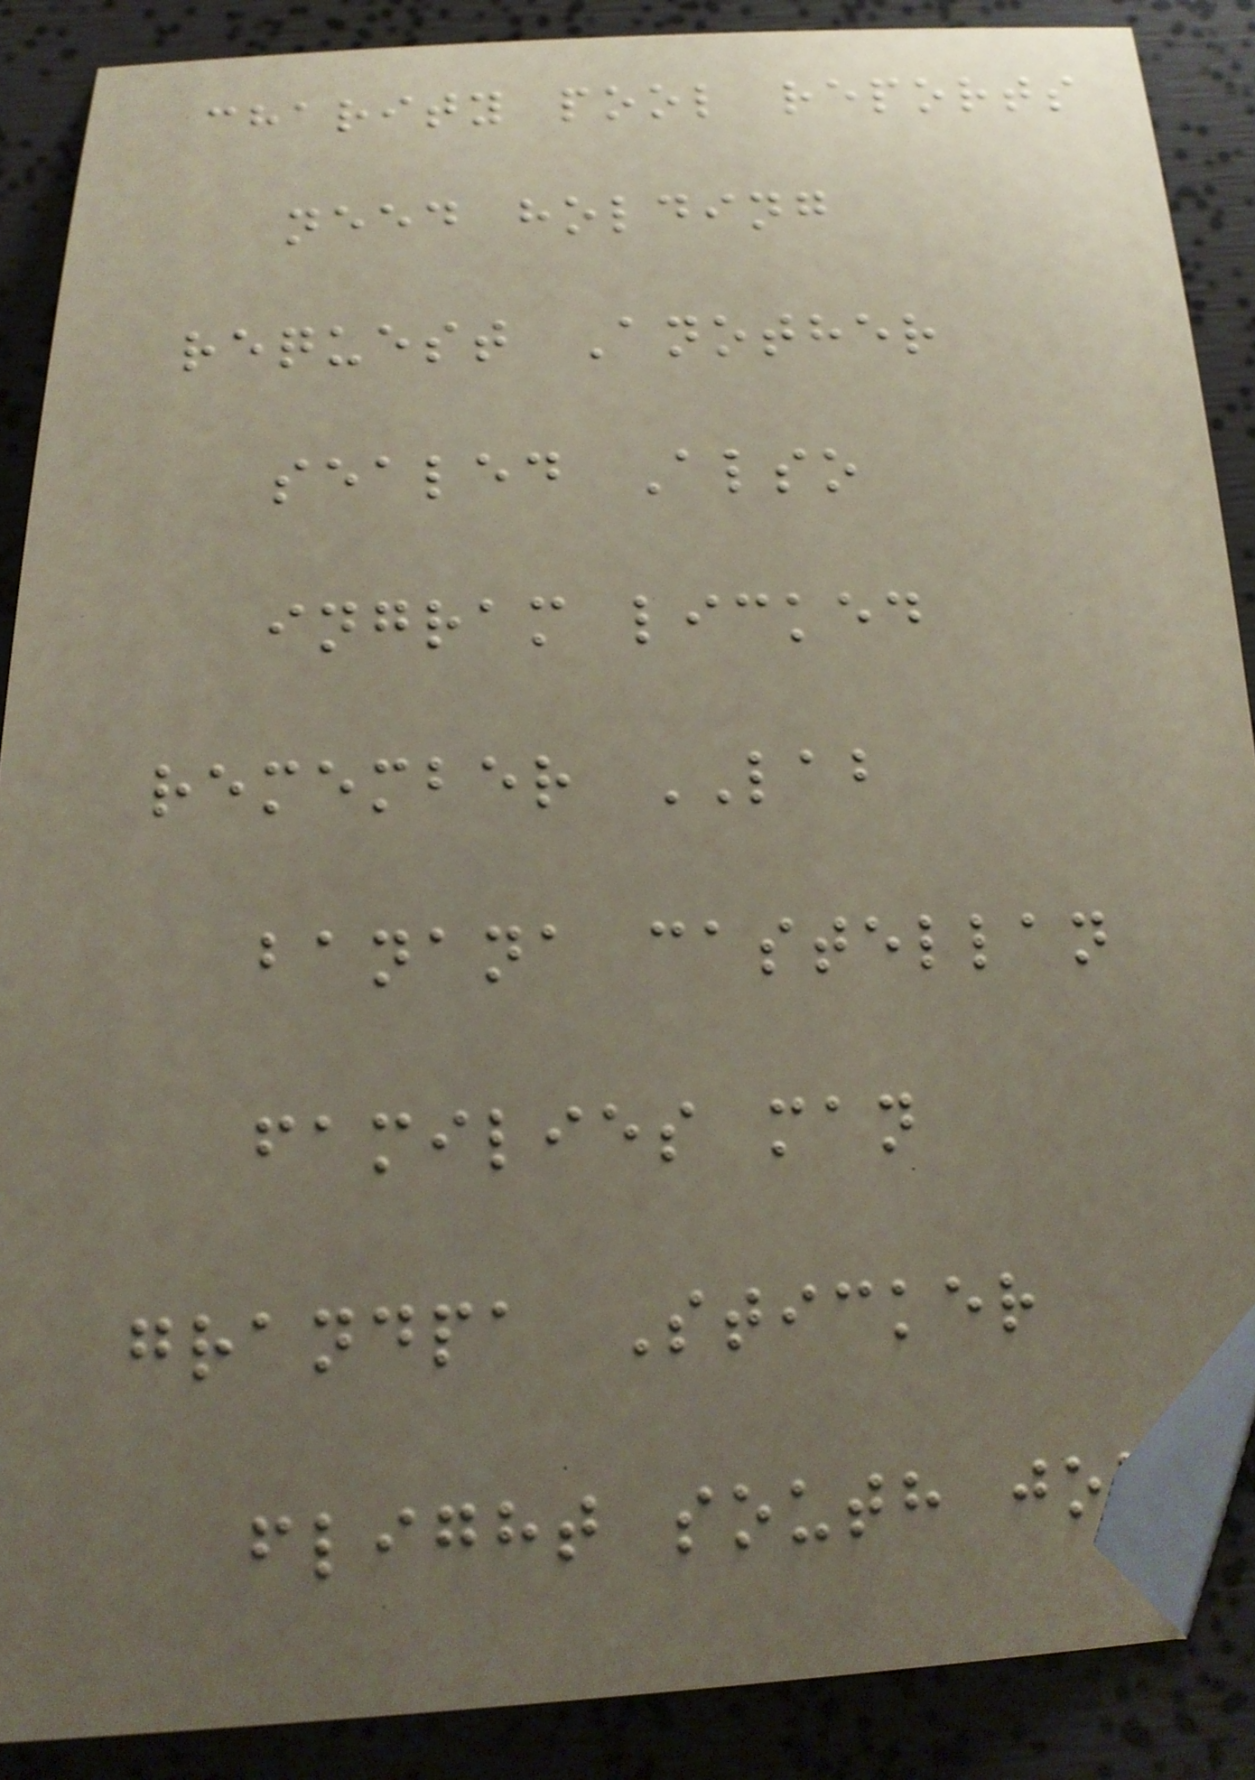charity pool reports
need holding
request Another
sealed Also
ingram licked
remember LAB
banana castellan
families man
grandpa Sticker
flight south jonas
